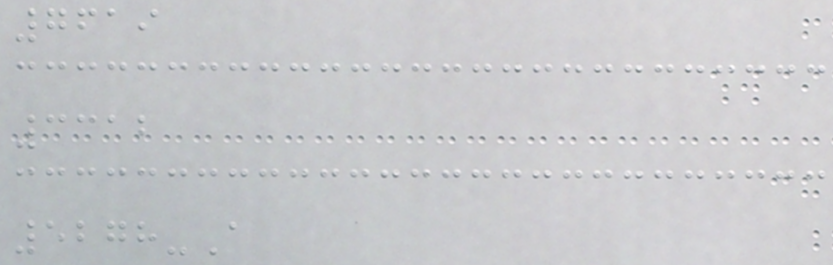7619
3312
5278-A
